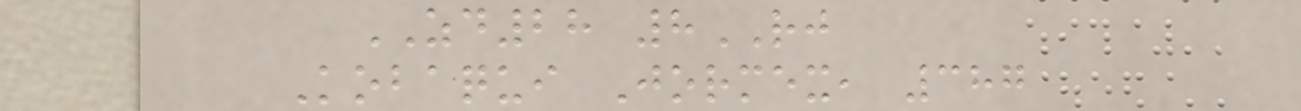ZD28 8RJ
Kobaqui Jormex, 387
